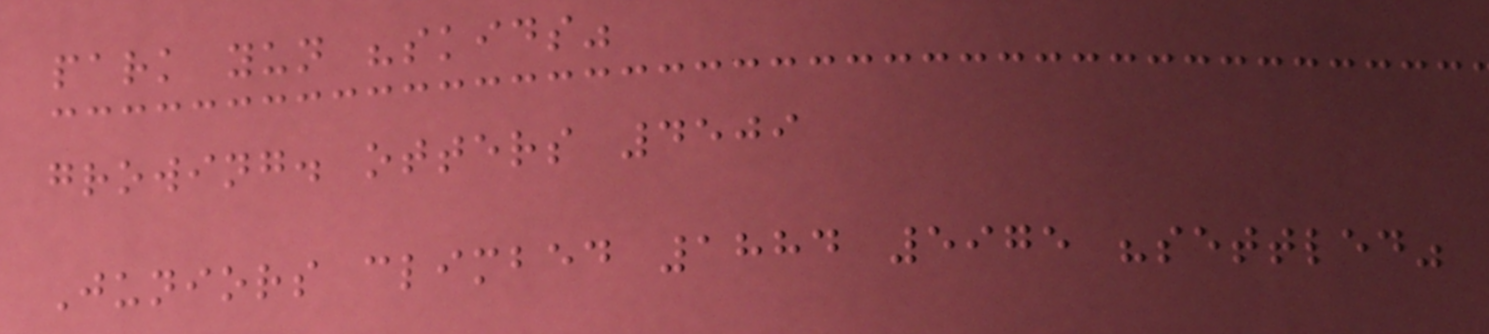park yun "skids"
growing. otters 4509
Juniors climbed 1884 5975 "settled"
